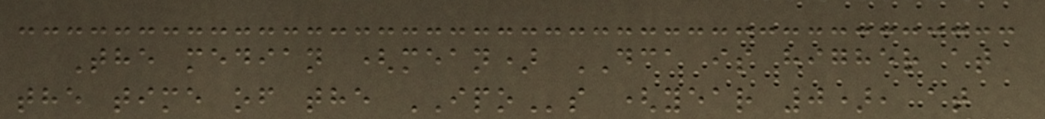The median (mean) DCA is higher at
the time of the IPOs (year 0), at
